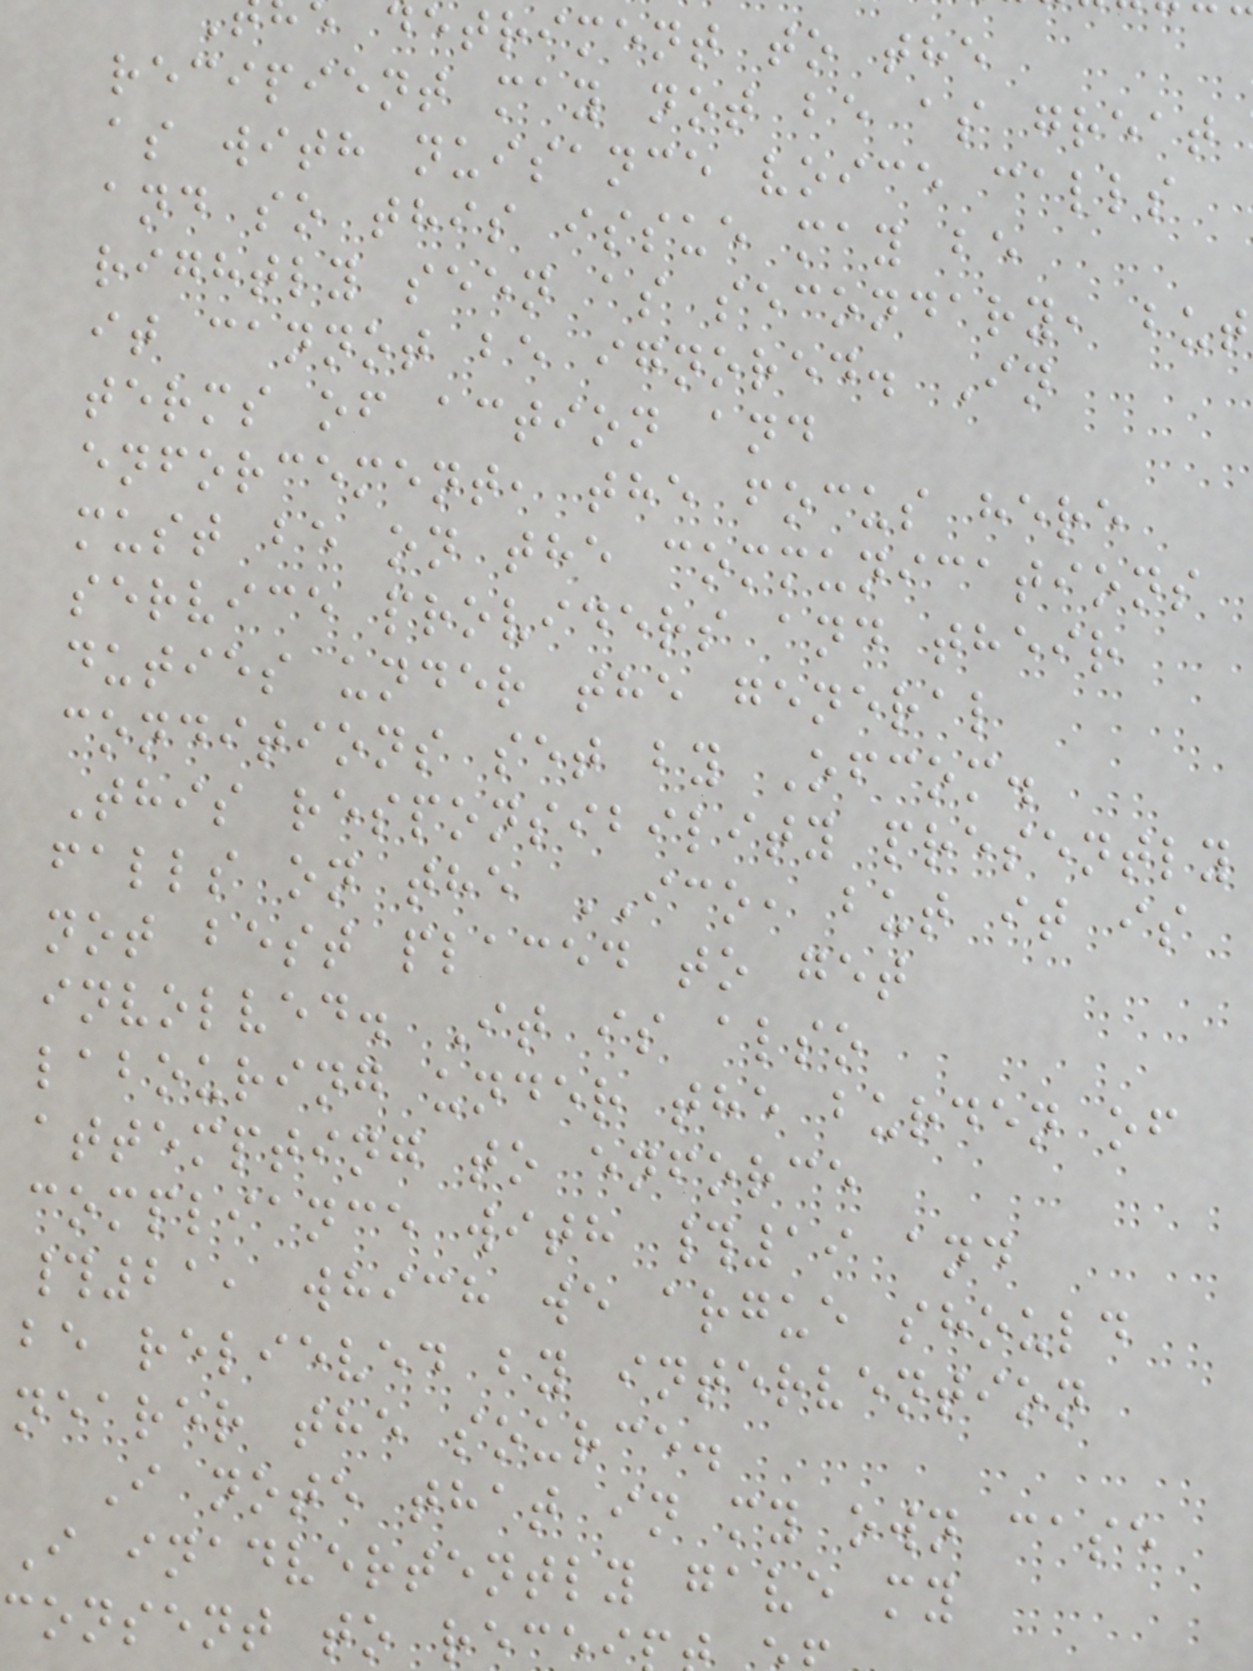detriment to the
recipient may not be as great
as with nuisance voice calls
and so this issue may be
rightly seen as secondary, but
it cannot be ignored. In
terms of action and
enforcement, the focus here
must be on the communications
service providers and their
duties under the general
conditions set by Ofcom.
This responsibility presently
falls on the ICO, but it is
not best placed to get
involved. It is also
labouring under the burden of
attempting to enforce
compliance with #19 and
#21, which we argue should
be relieved by intervention
nearer the source.
I note that in my own case
I inadvertently gave my
consent to rec
